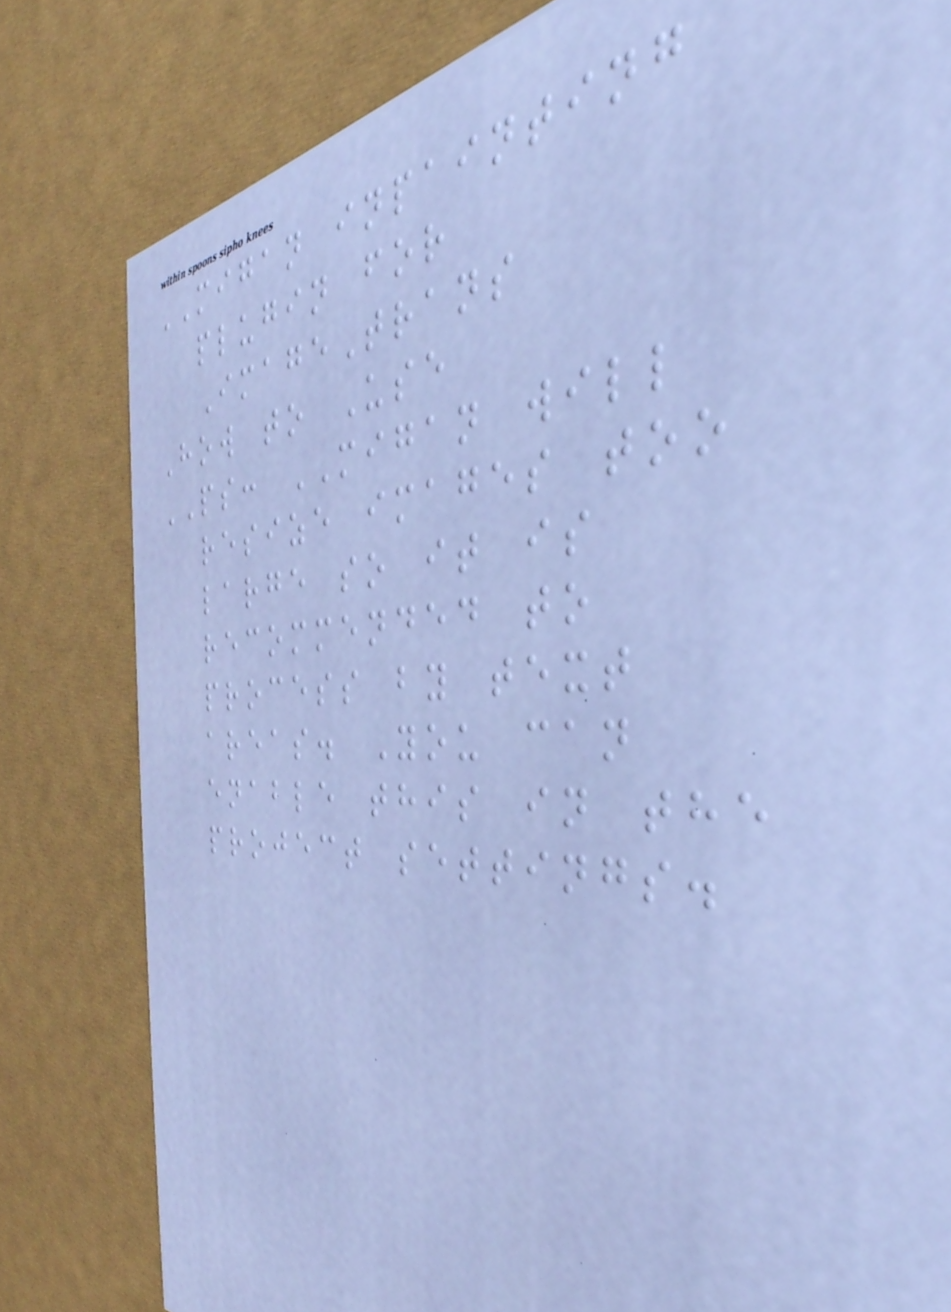MIGAN inpainting
plugin for
ImageTrans
How to Use
PS: MIGAN will
resize images too
large so it is
recommended to
process by text
areas. You can
enable this in the
project settings.
